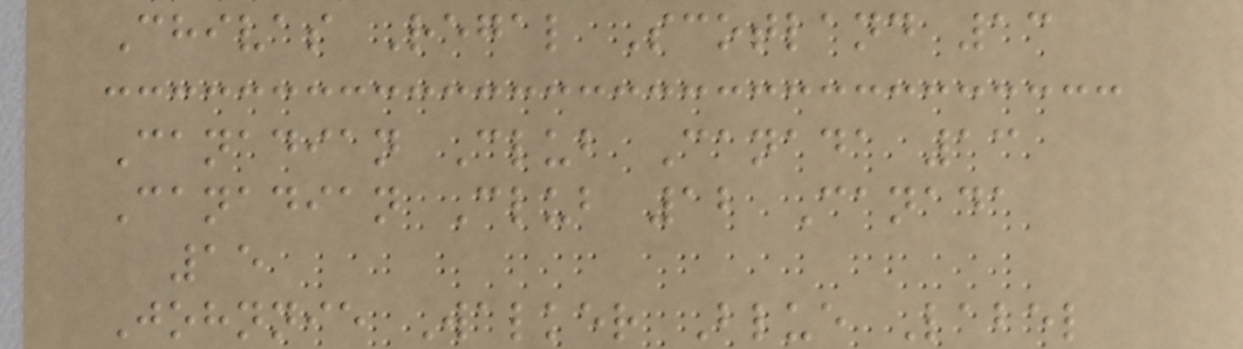Chivas Regal Scotland 13
Canadian Club Canada 13
Canadian Club 12 Canada
15
Johnnie Walker Blue Label
